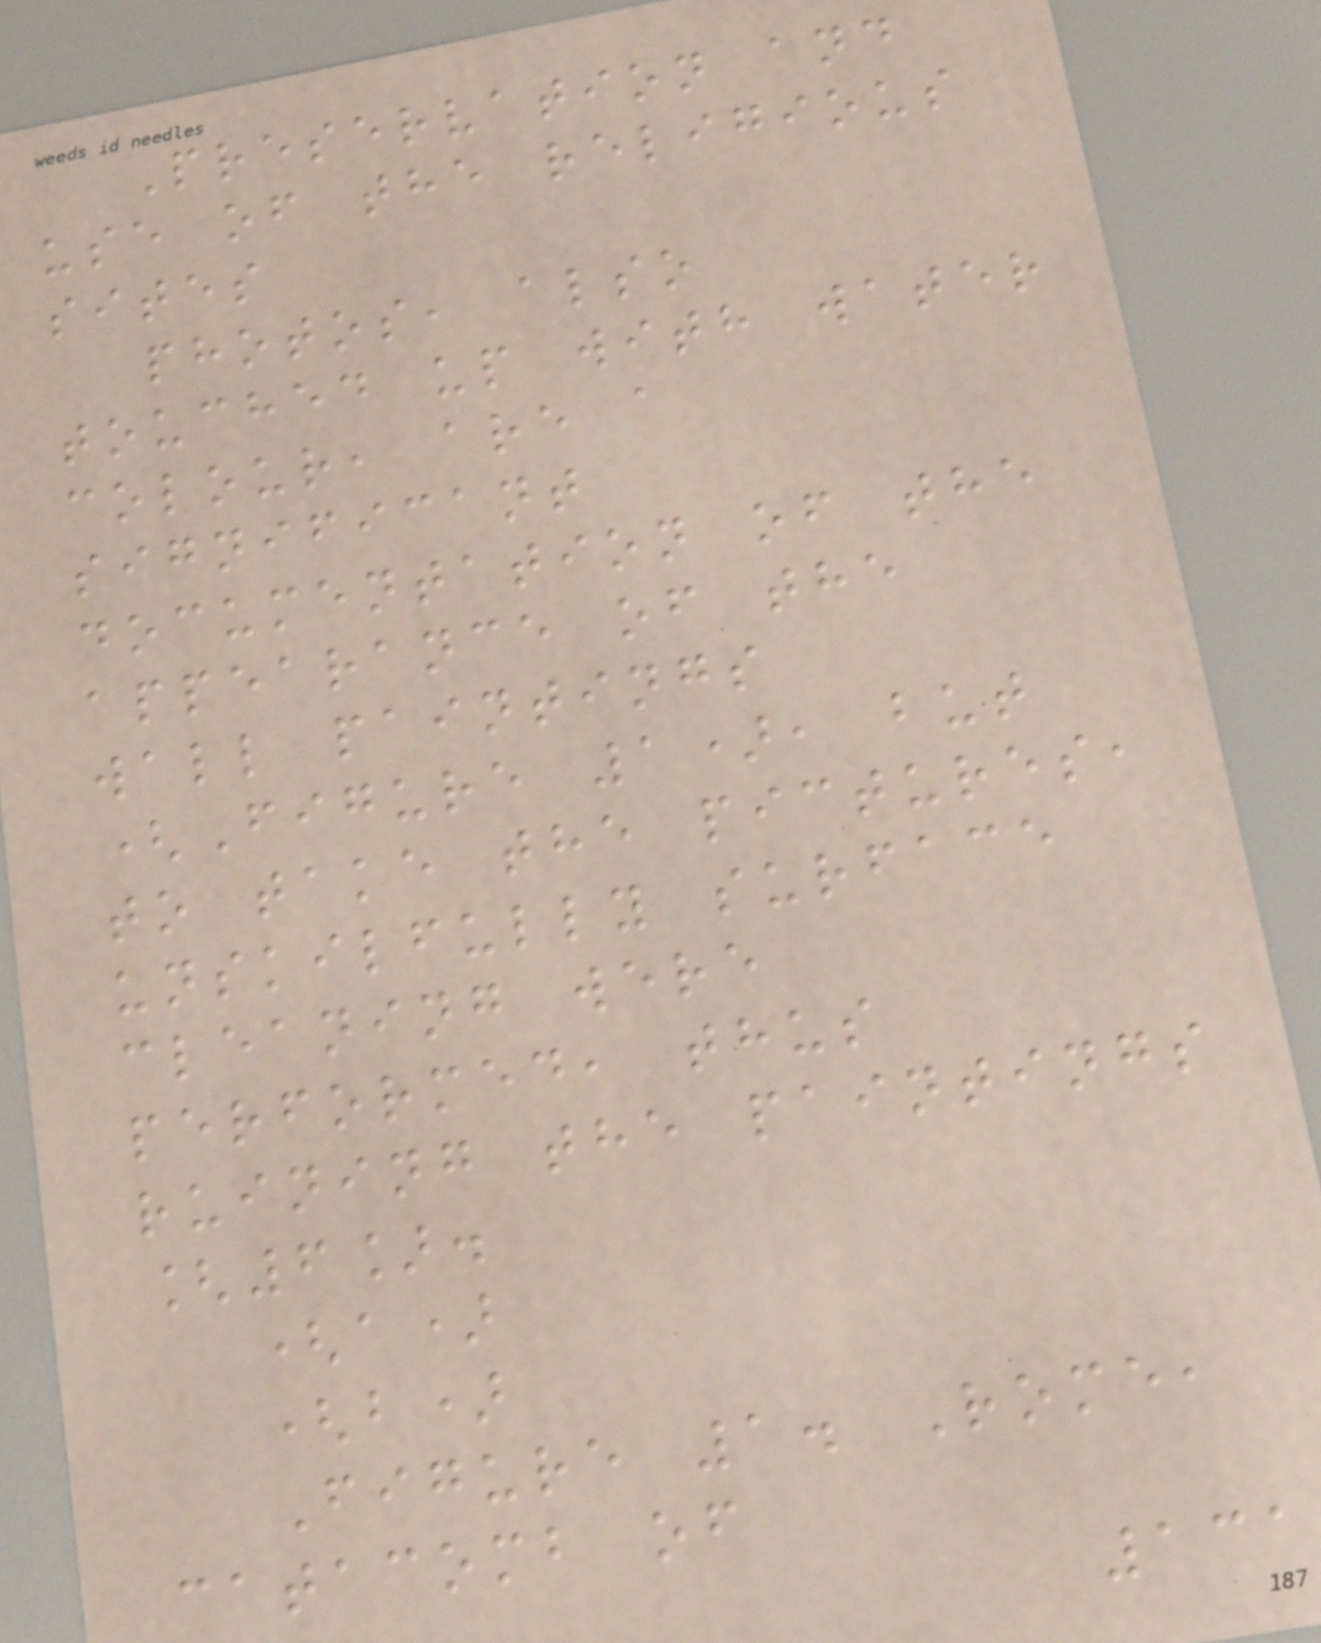Preservation and
use of the religious
sites
photos, also
touched up with water
colour, are a
significant
documentation of the
appearance of the
wall paintings
(Figure 1), but
to take the pictures,
unskilfully surface
cleaning were
performed, thus
ruining the paintings
[6].
(a)
(b)
Figure 1. Rome,
catacomb of
131
